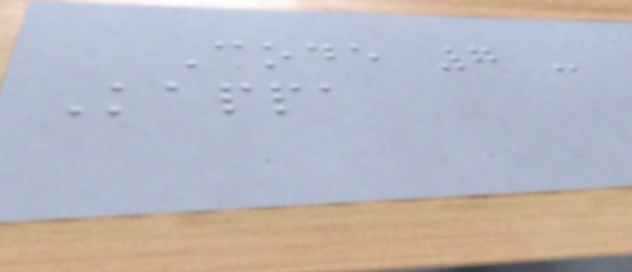Code 7 -
Kappa
